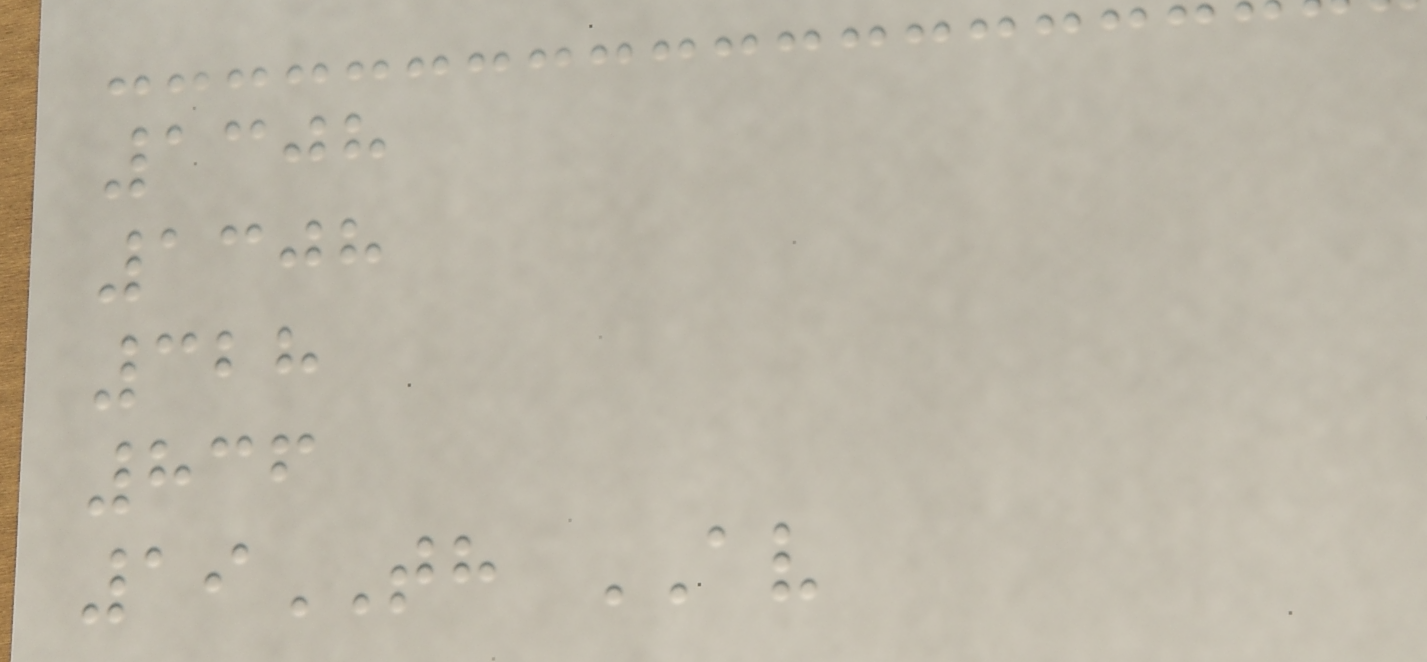1308
1308
328
836
19TH AV
